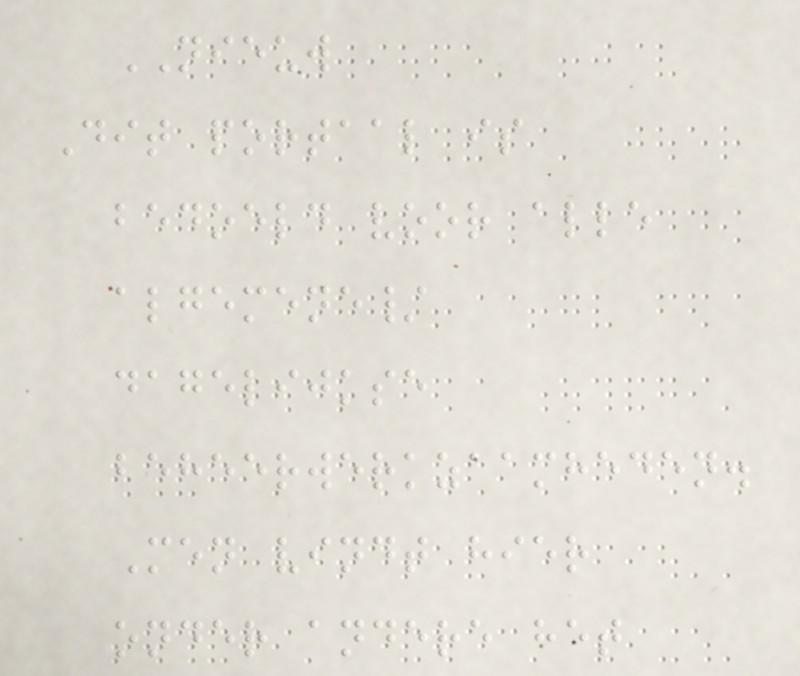NIEUW
Dit portaal is
bedoeld voor alle
algemene/
dagelijkse
beheerwerkzaamheden.
Men vindt hier
onder andere het
